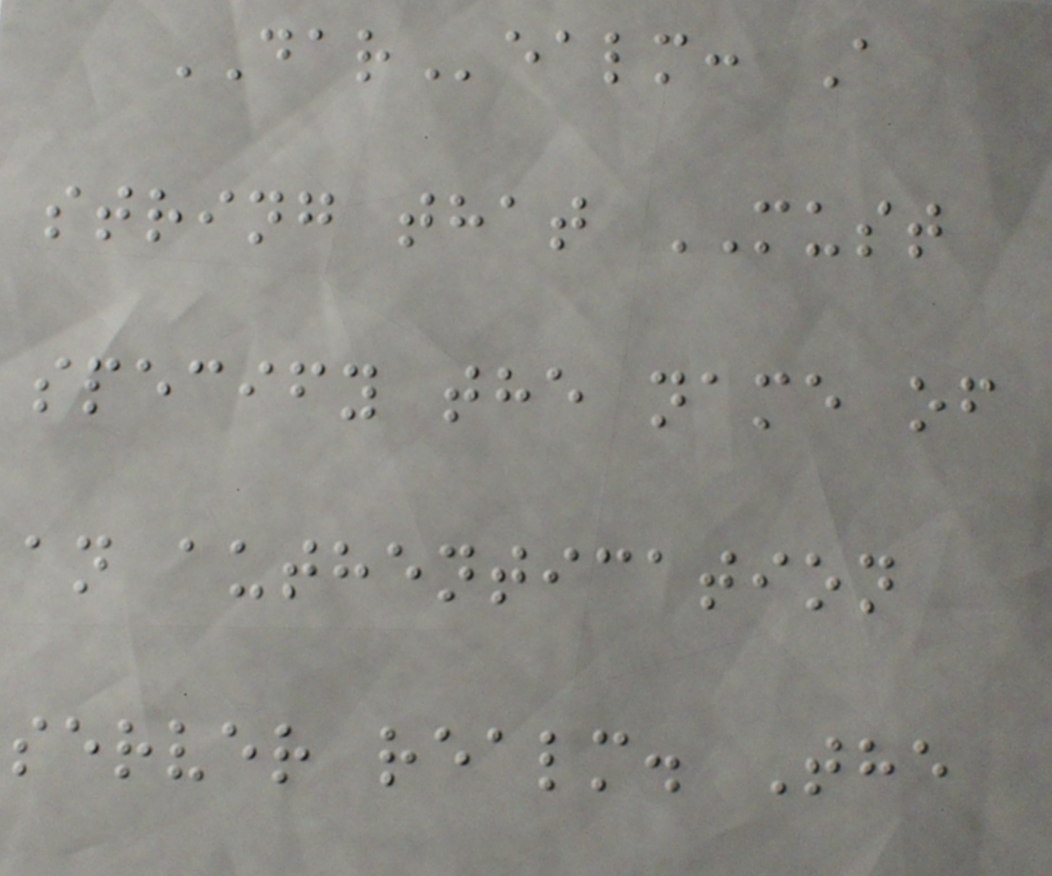DARealm: A
string that MUST
specify the name of
an authentication
server realm. The
